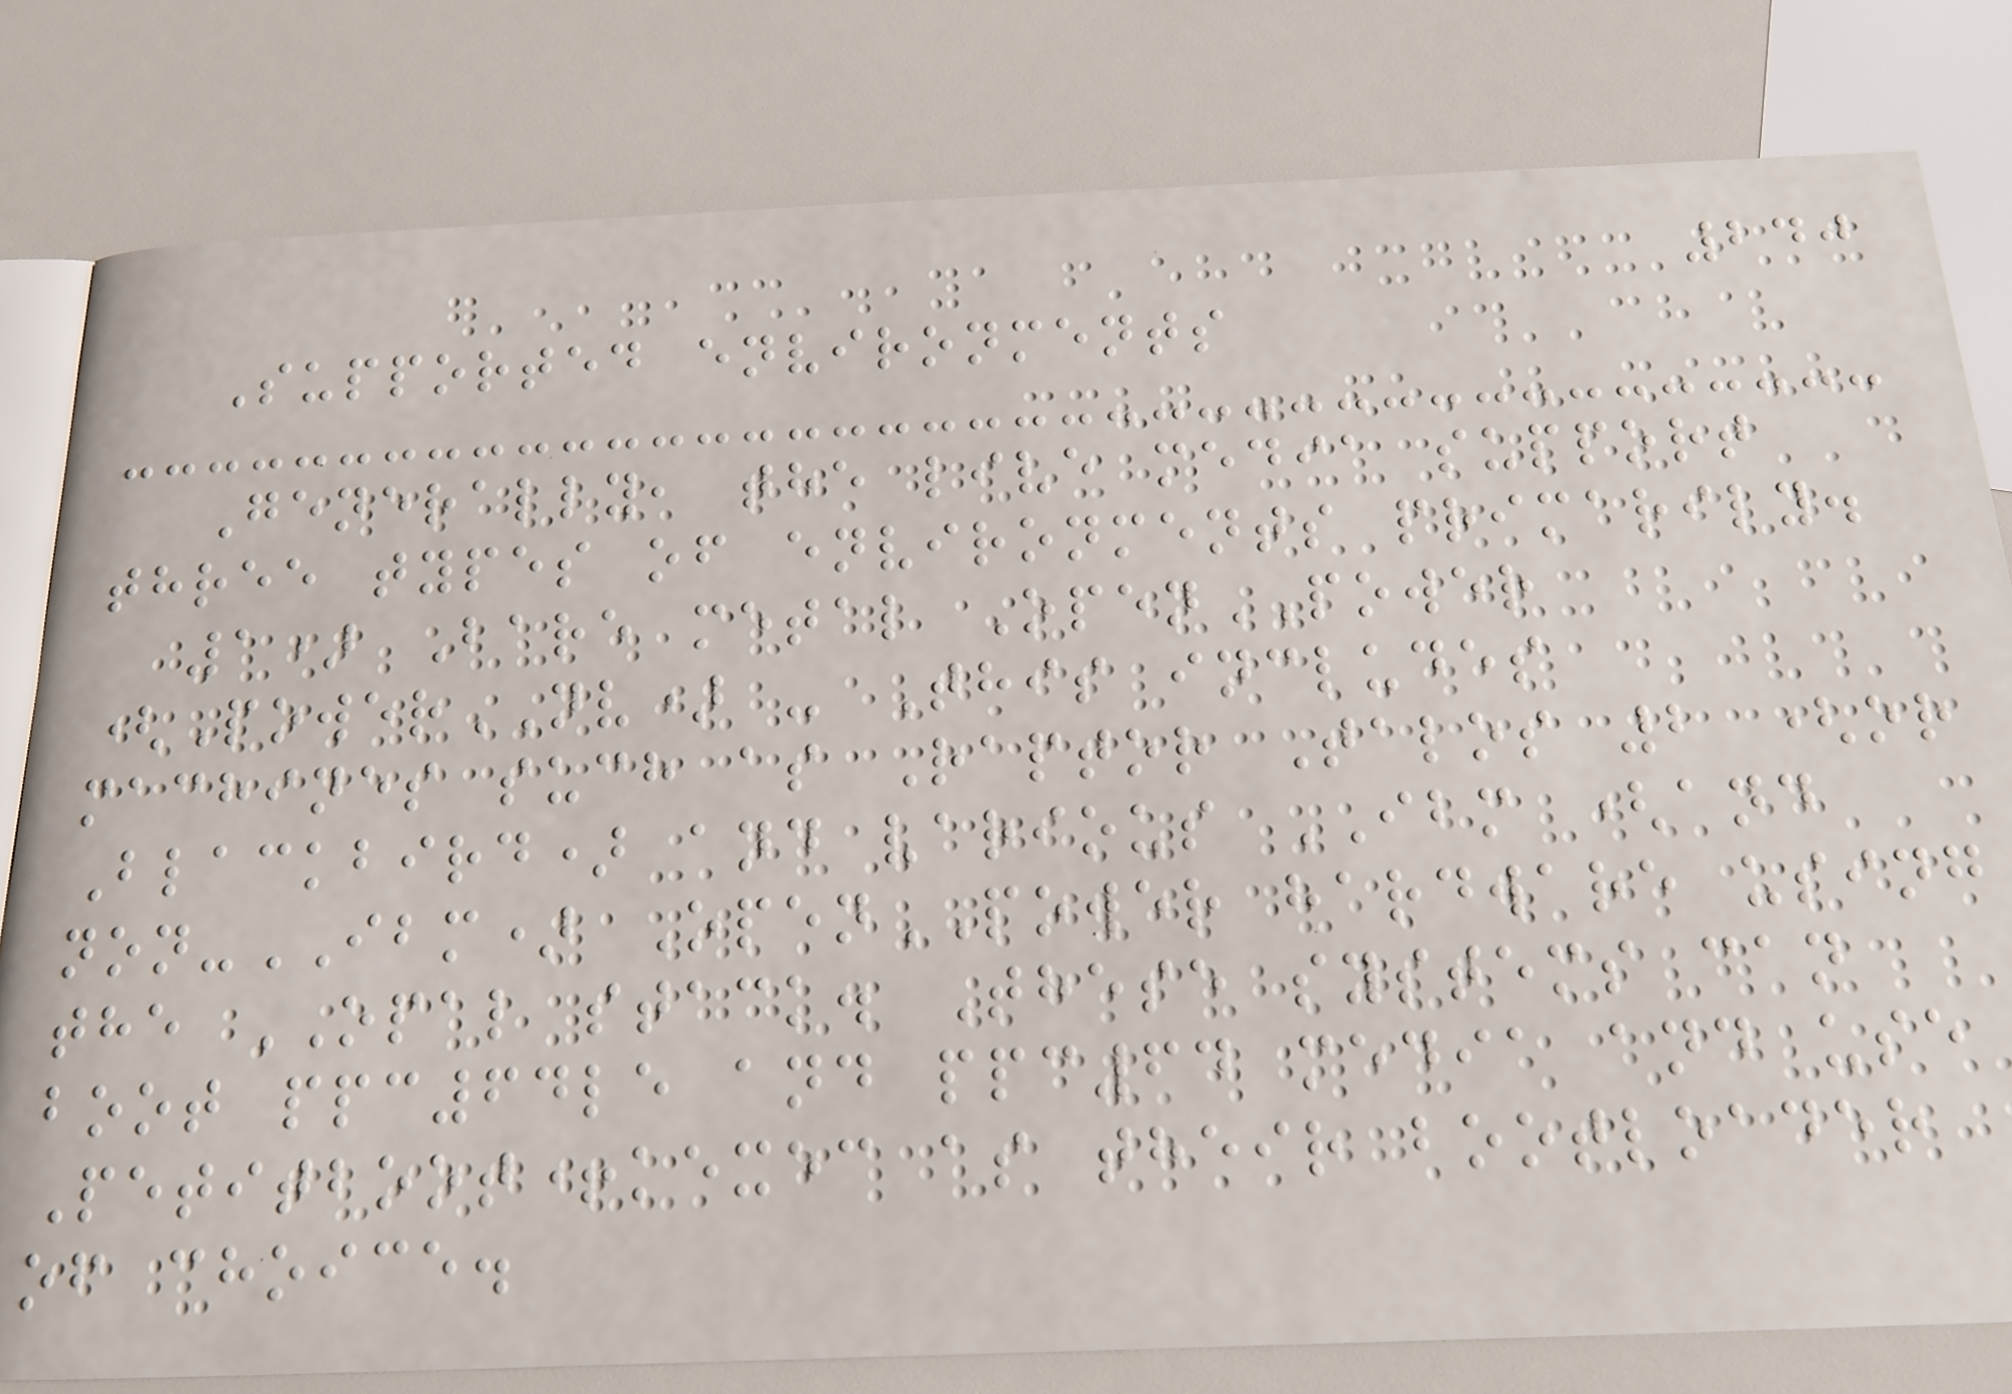240
Supported environments
Generally, the live media support
three types of environments primarily.
1) Bare metal OpenPOWER
(PowerNV) - This includes
machines such as Raptor Talos 2 (or
Blackbird) and various IBM (and
non-IBM) OpenPOWER hardware using
the OPAL stack. These systems can
boot ppc64le and ppc64 media and use
Petitboot+kexec as their bootloader
of choice.
